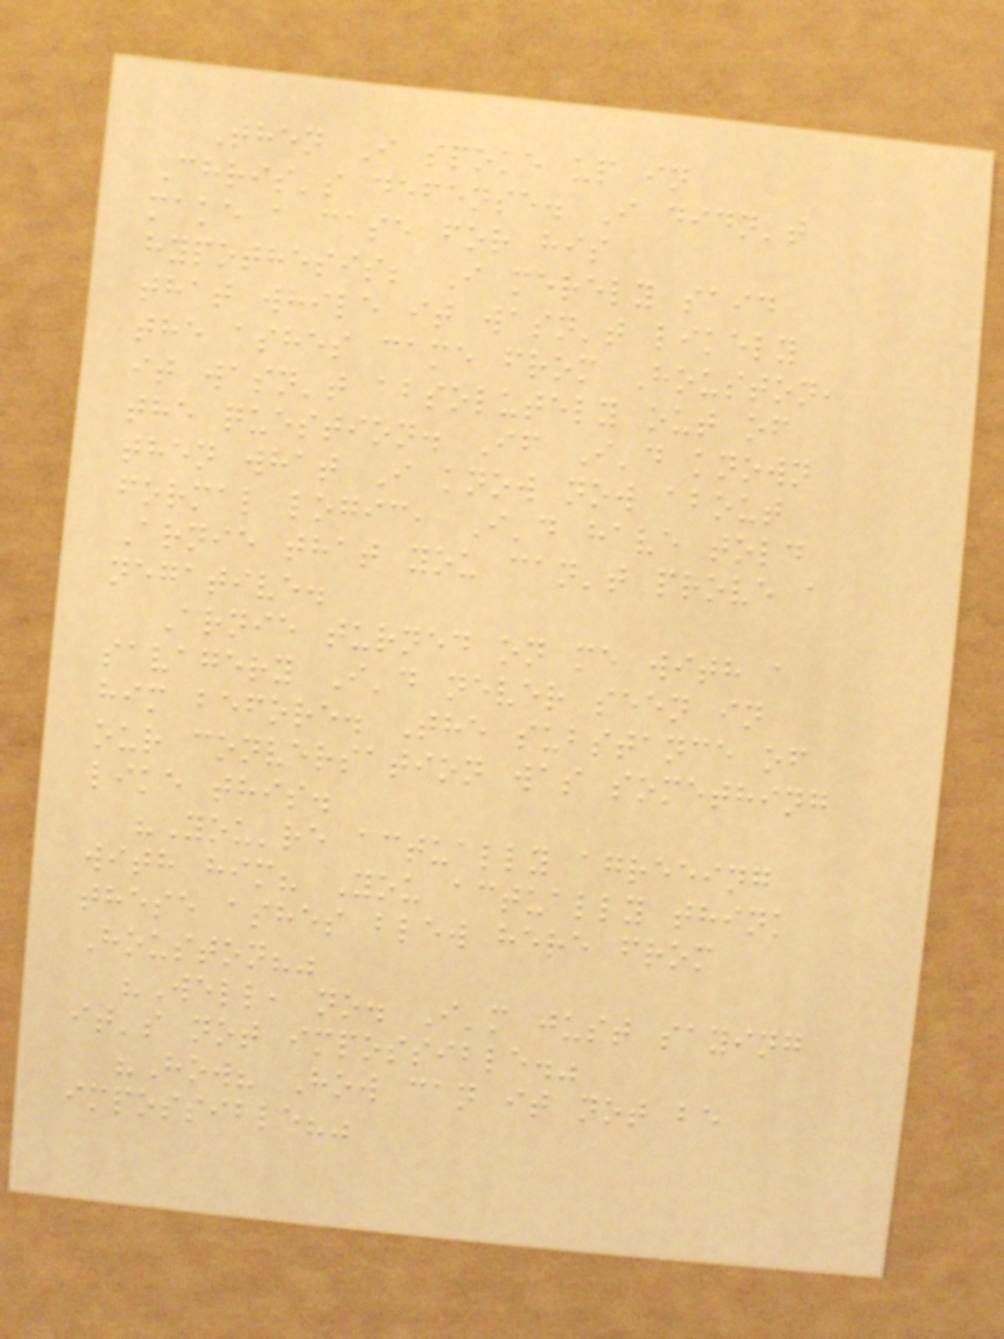Then I spoke up in
Chris's defense. I didn't
make a case for his
hypothesis; I merely said
that while it wasn't likely
the ashes came from Houston,
it wasn't absolutely out of
the question. If I'd known
then what I know now about
formal logic, I'd have told
Arnie that you can't prove a
negative.
Arnie turned on me with a
savagery I'd never seen in
him before. The substance of
our conversation was something
like this.
"You're actually agreeing
with him? You actually think
these ashes blew here from
Houston?"
"Well, no. I'm just saying
it's not impossible."
"How? How can it not be
impossible?"
